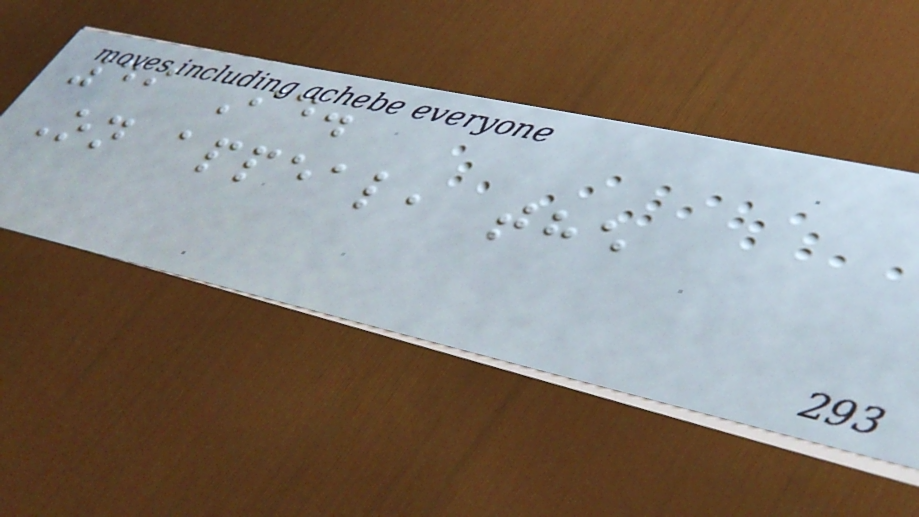49 Id.
On appeal, the
